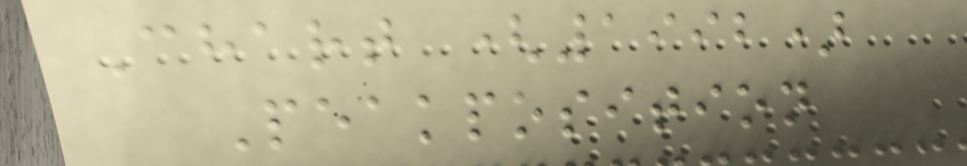Chart (1992)
Peakposition
